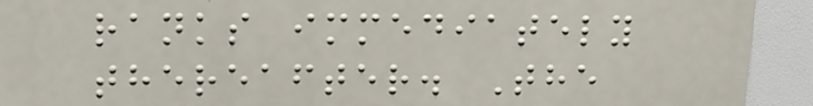ranks immediately
thereafter. The
